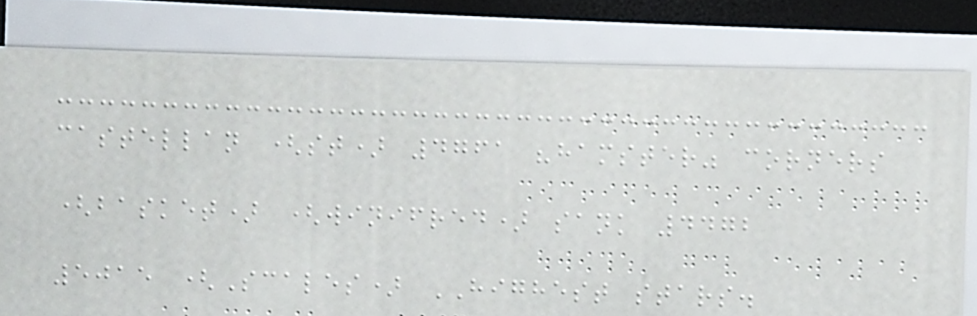castellan (st) 4761 "hamster" corners
(basket) (winifred) sank 4472
5015 (Scales) HIGHEST stars.
